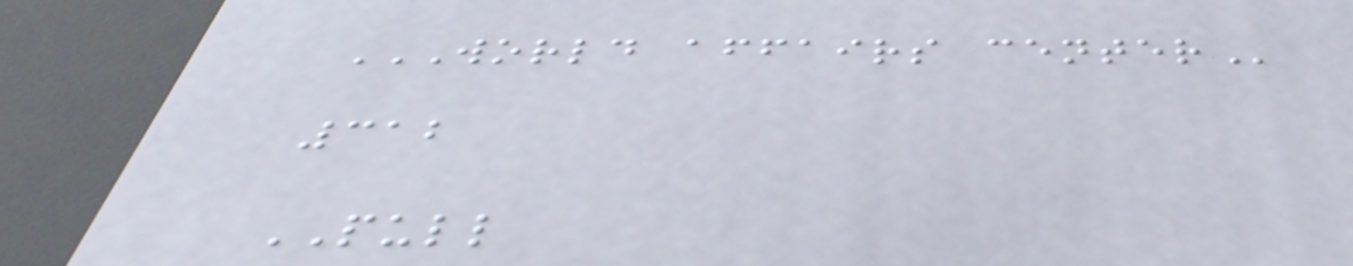WORLD AFFAIRS CENTER
312
PULL
